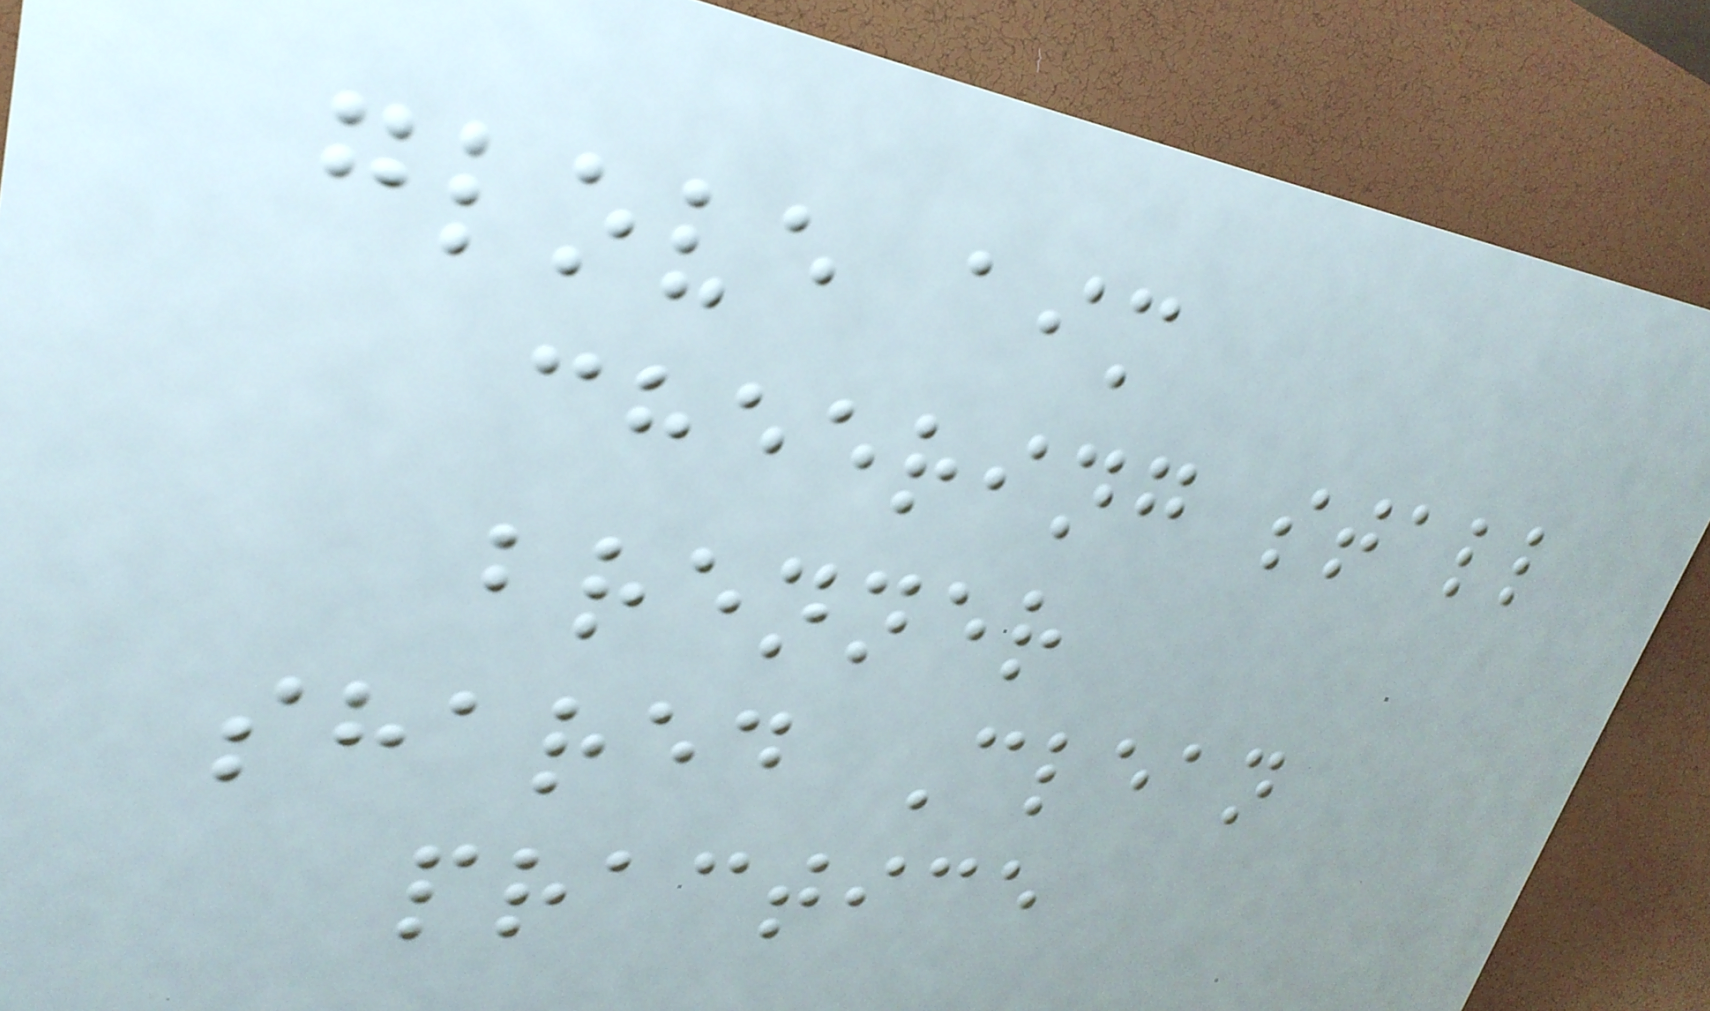glove aim
cheering stall
brenner
shared Clean
practice
